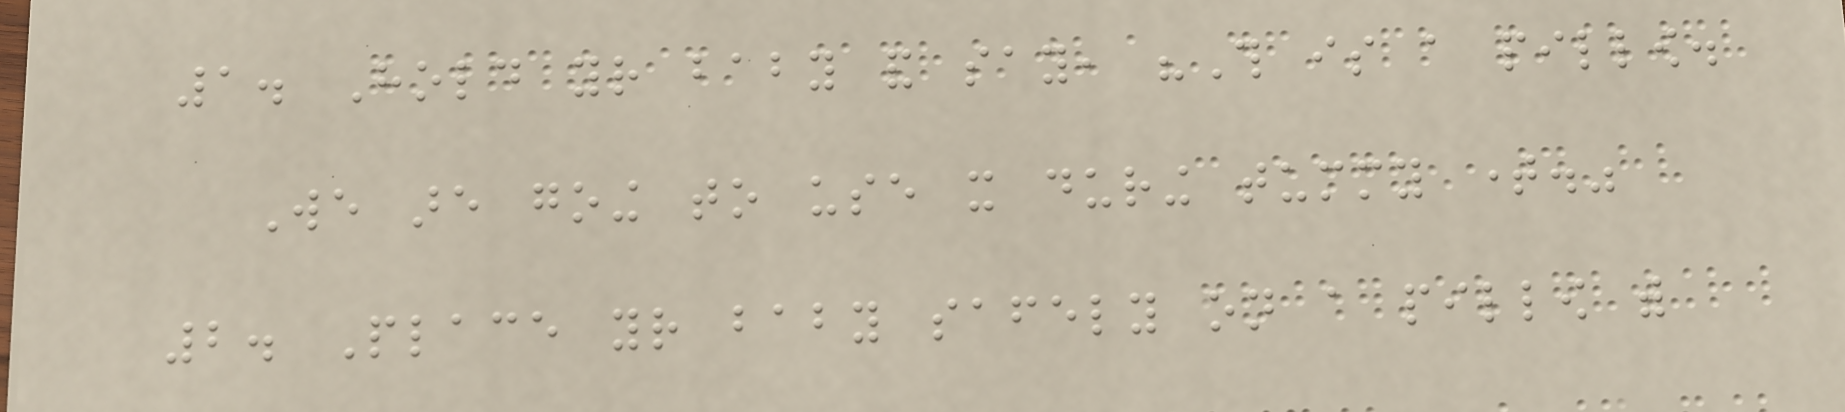1. Hold your baby and say, "This is a pillow.
We are going to use it during tummy time."
2. Place your baby safely on a pillow with
